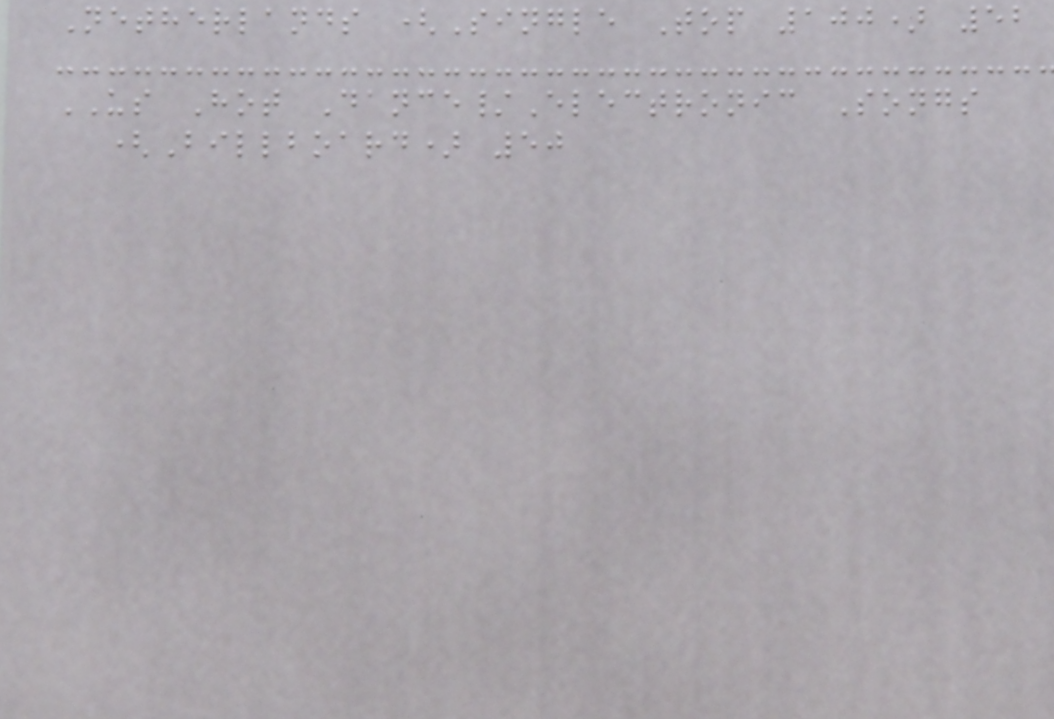Netherlands (Single Top 100) 52
US Hot Dance/Electronic Songs
(Billboard) 50
